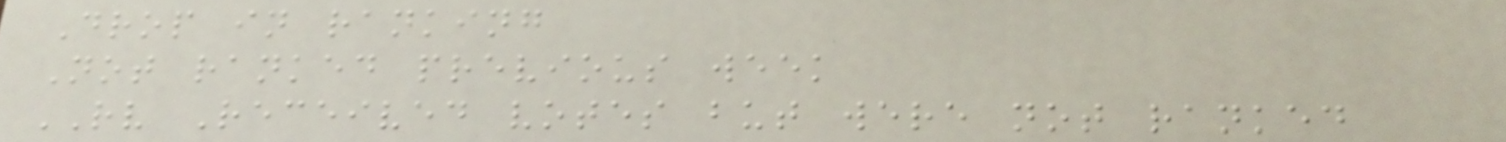Drop in ranking
Not ranked previous week
RV Received votes but were not ranked
